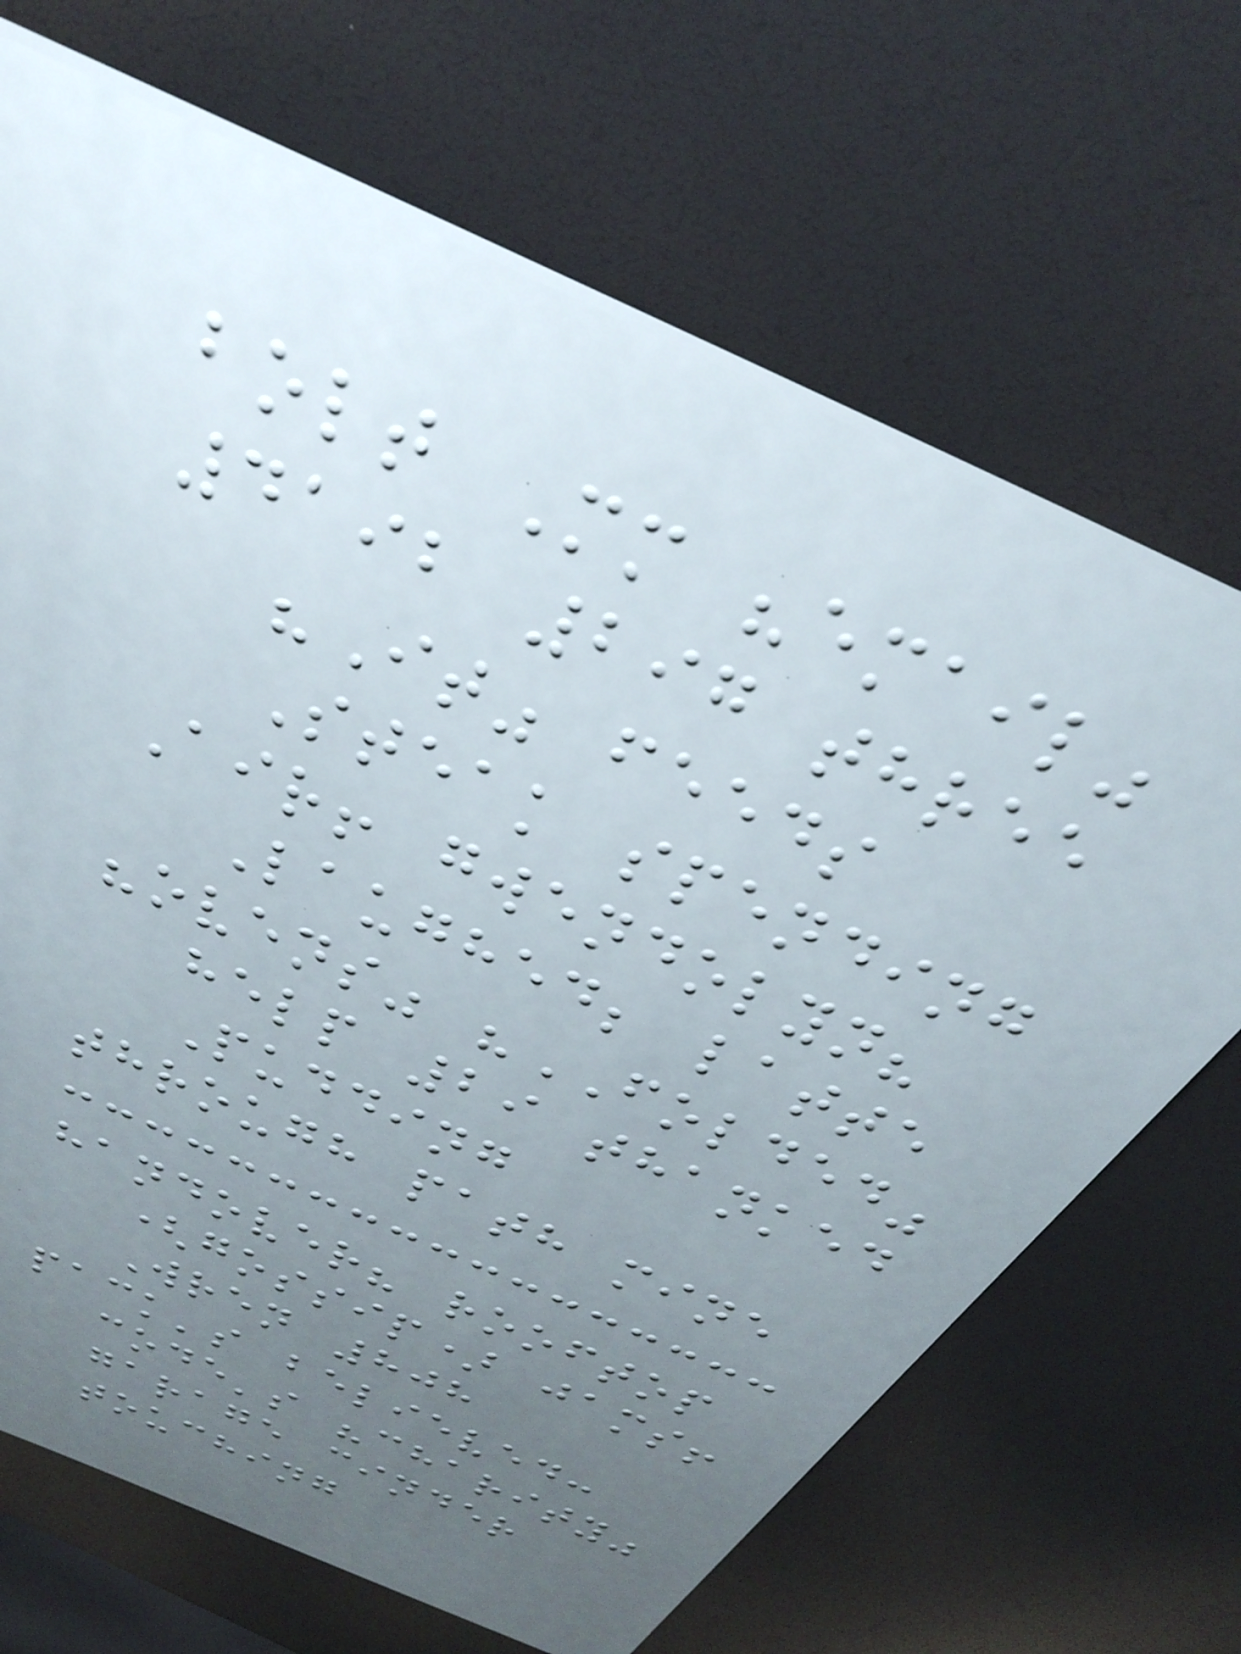bolt Mm "email"
4192 297 three
"It" feeds
Steak spending
Air! gwendolyn?
Laughed; latte
"ovens" "FOLDED"
help 29 thanked
Pudding
through path mine
handover? rooftop
(gossip) jams!
Wren 808
pack's believed:
code's "charity"
garage cinder
touching
